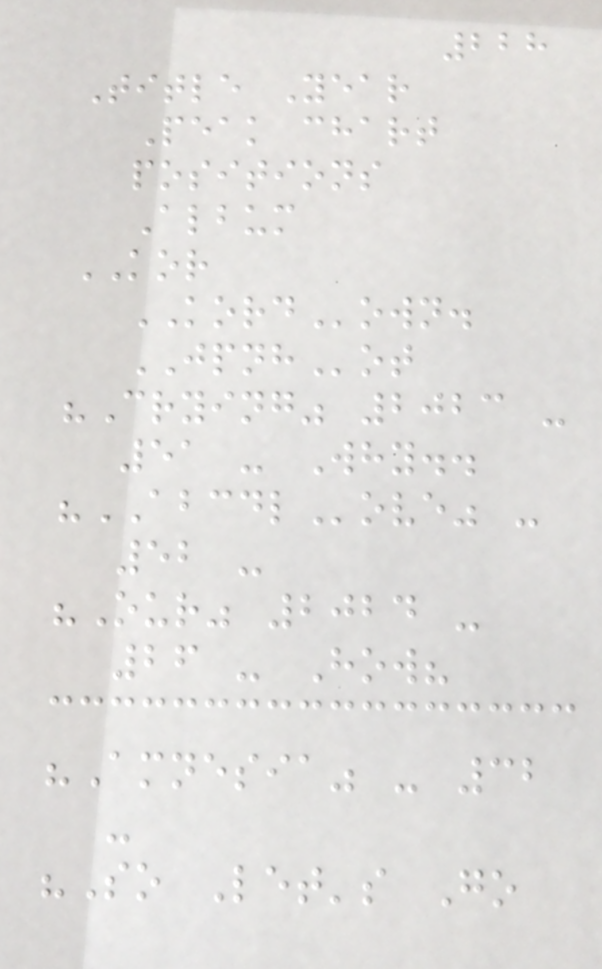228
Title Year
Peak chart
positions
Album
KOR
KORDown.
JPNHot
"Crying" 2023 -
51 - Why..
"ABCDLove" -
52 -
"Our" 2024 -
26 - How?
"Amnesia" - 32
-
"So Let's Go
